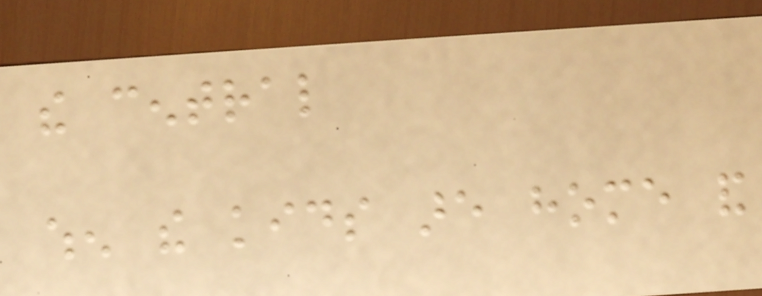the central
when the kids are home and
